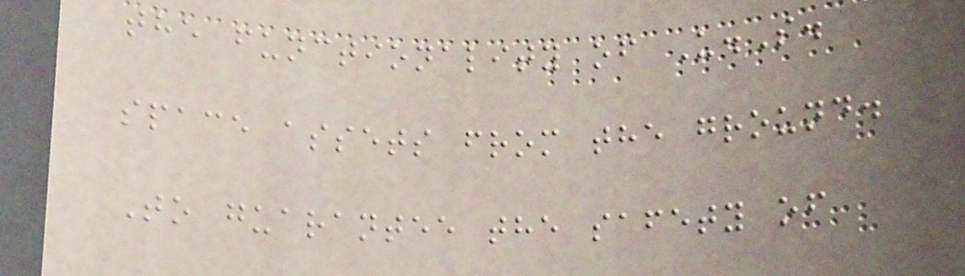the functionality of U.S.
space assets from the ground.
To guarantee the safety of
